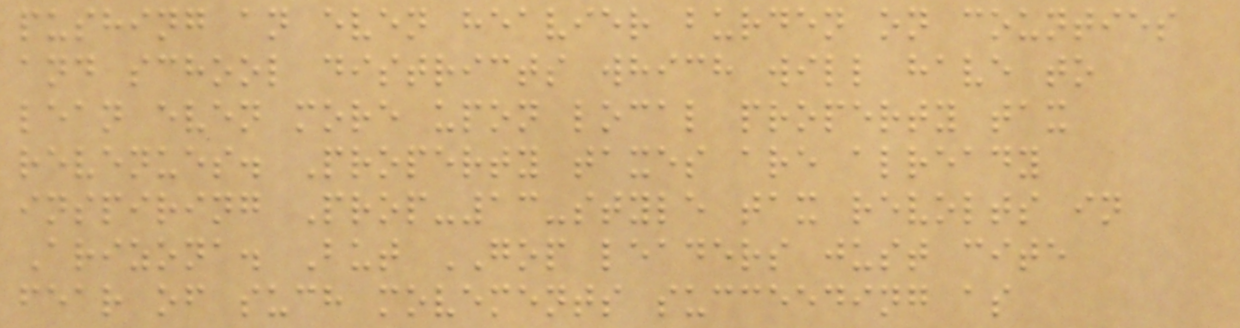pushing an even heavier burden on counties
and school districts which will have to
lean even more upon local property tax
revenues. Property taxes are already
inspiring Prop-13-style tax revolts in
Arizona. But GOP leaders just cite
fear of such movements succeeding as
